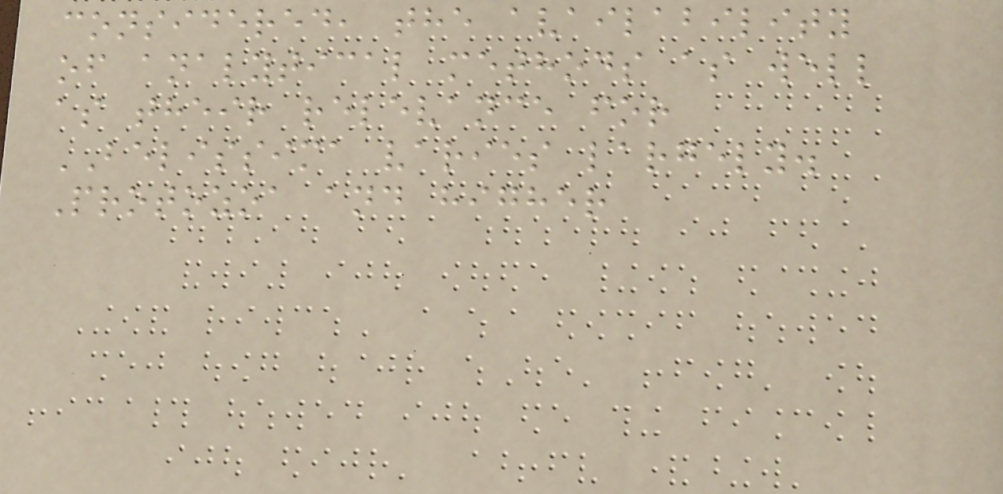considered, the availability
of analytical methods as well
as their relevance for
BELISSIMA varies largely.
Protozoa and higher
